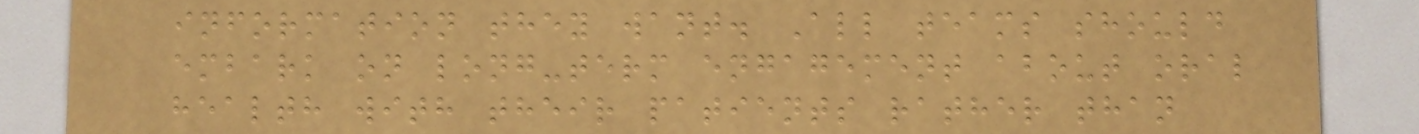information they want. All teams should
embark on long-term engagement about oral
health with their patients rather than
